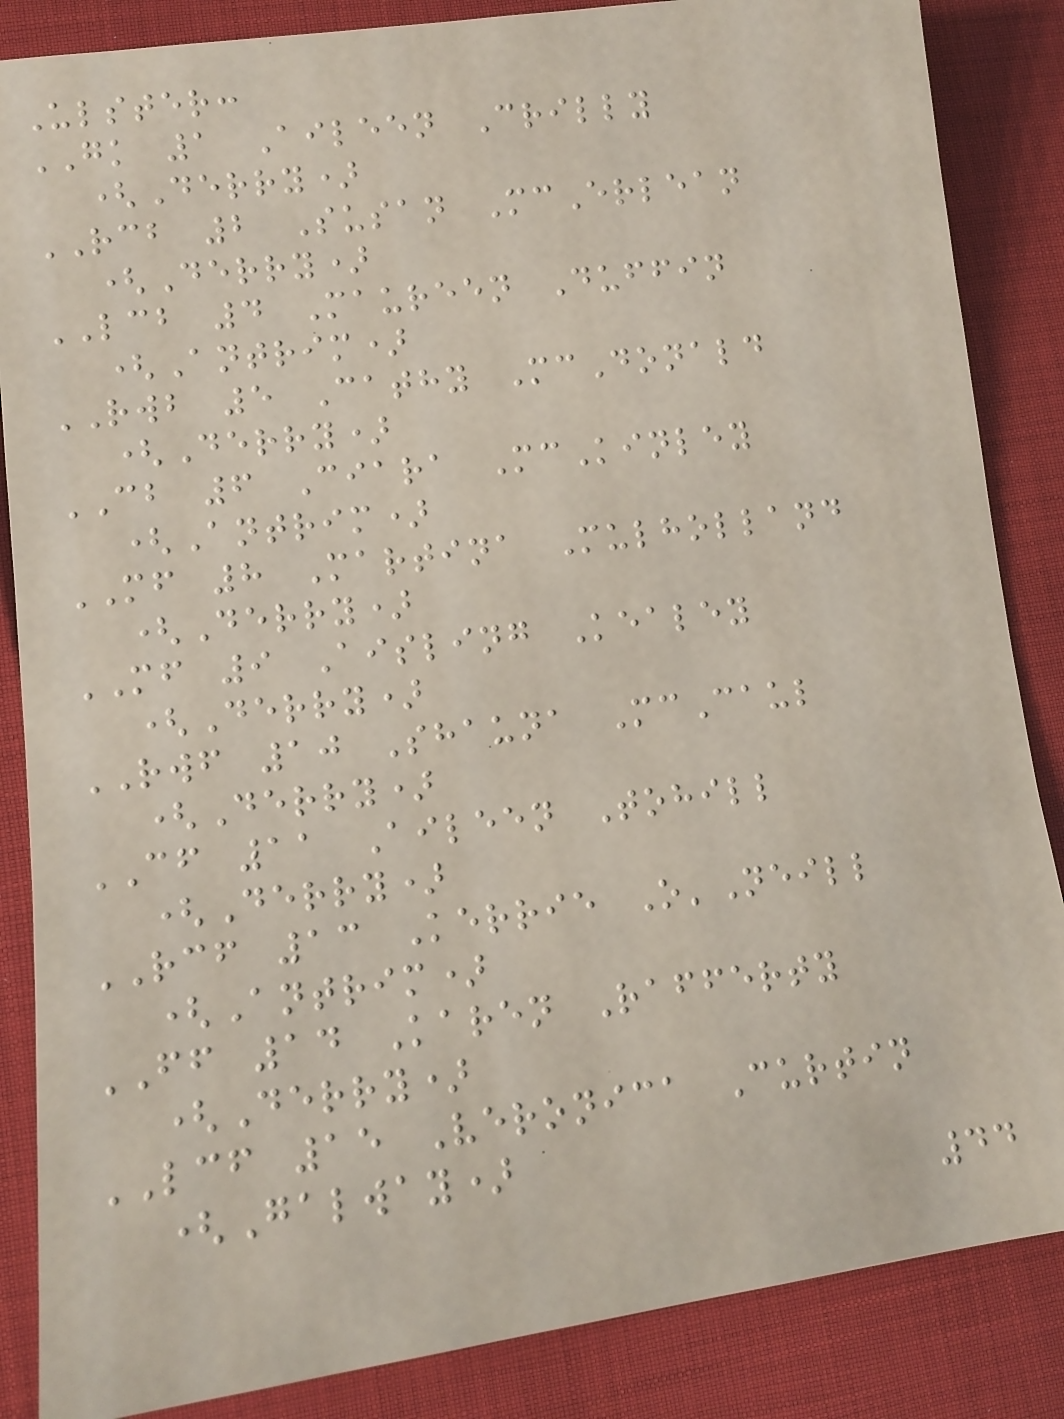Ulster:
GK 1 Aileen Crilly
(Derry)
RCB 2 Susan McErlean
(Derry)
LCB 4 Maureen Duffin
(Antrim)
RWB 5 Cathy McDonald
(Derry)
CB 6 Ciara McKinley
(Antrim)
MF 8 Martina Mulholland
(Derry)
MF 9 Aisling Kealey
(Derry)
RWF 10 Shauna McCaul
(Derry)
CF 11 Aileen Tohill
(Derry)
RCF 13 Kerrie O'Neill
(Antrim)
FF 14 Karen Rafferty
(Derry)
LCF 15 Veronica Curtin
(Galway)
44
